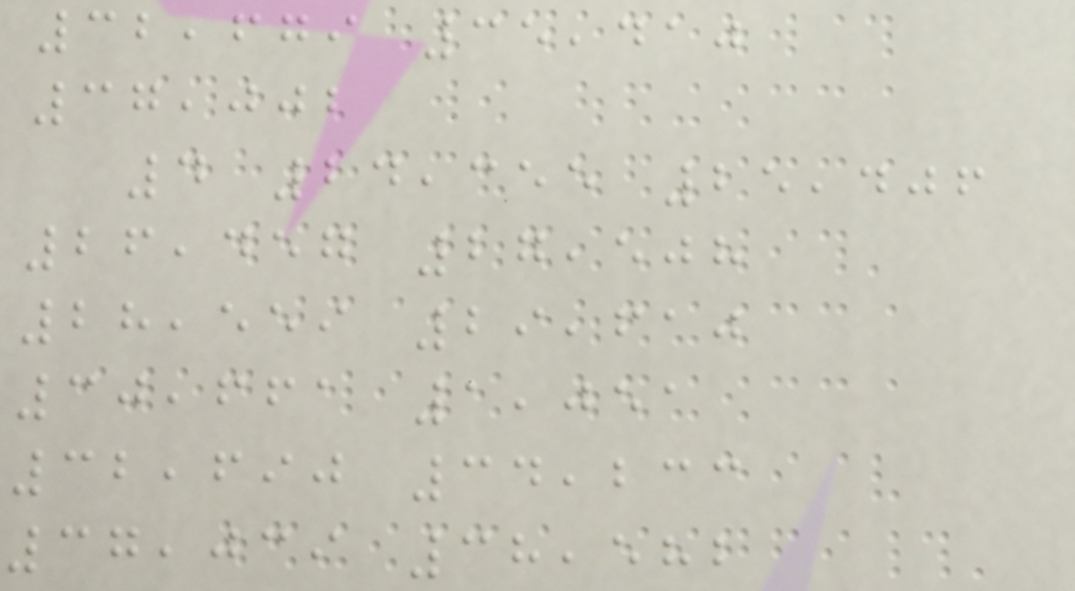32,679 35,410
37,002
4 24,355 25,406
26,457 27,508
28,559 29,610
30,661 1,051
32,690 34,233
37,039 38,582
